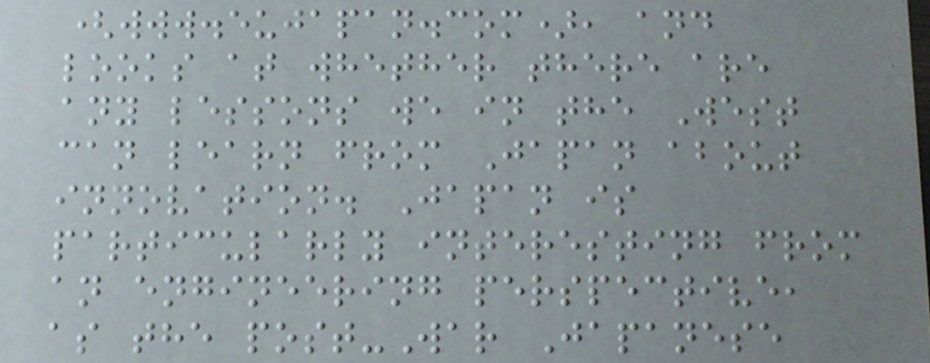(www.eujapan.com), and
looks at whether there are
any lessons we in the West
can learn from Japan about
innovation. Japan is
particularly interesting from
an engineering perspective,
as the post-War Japanese
